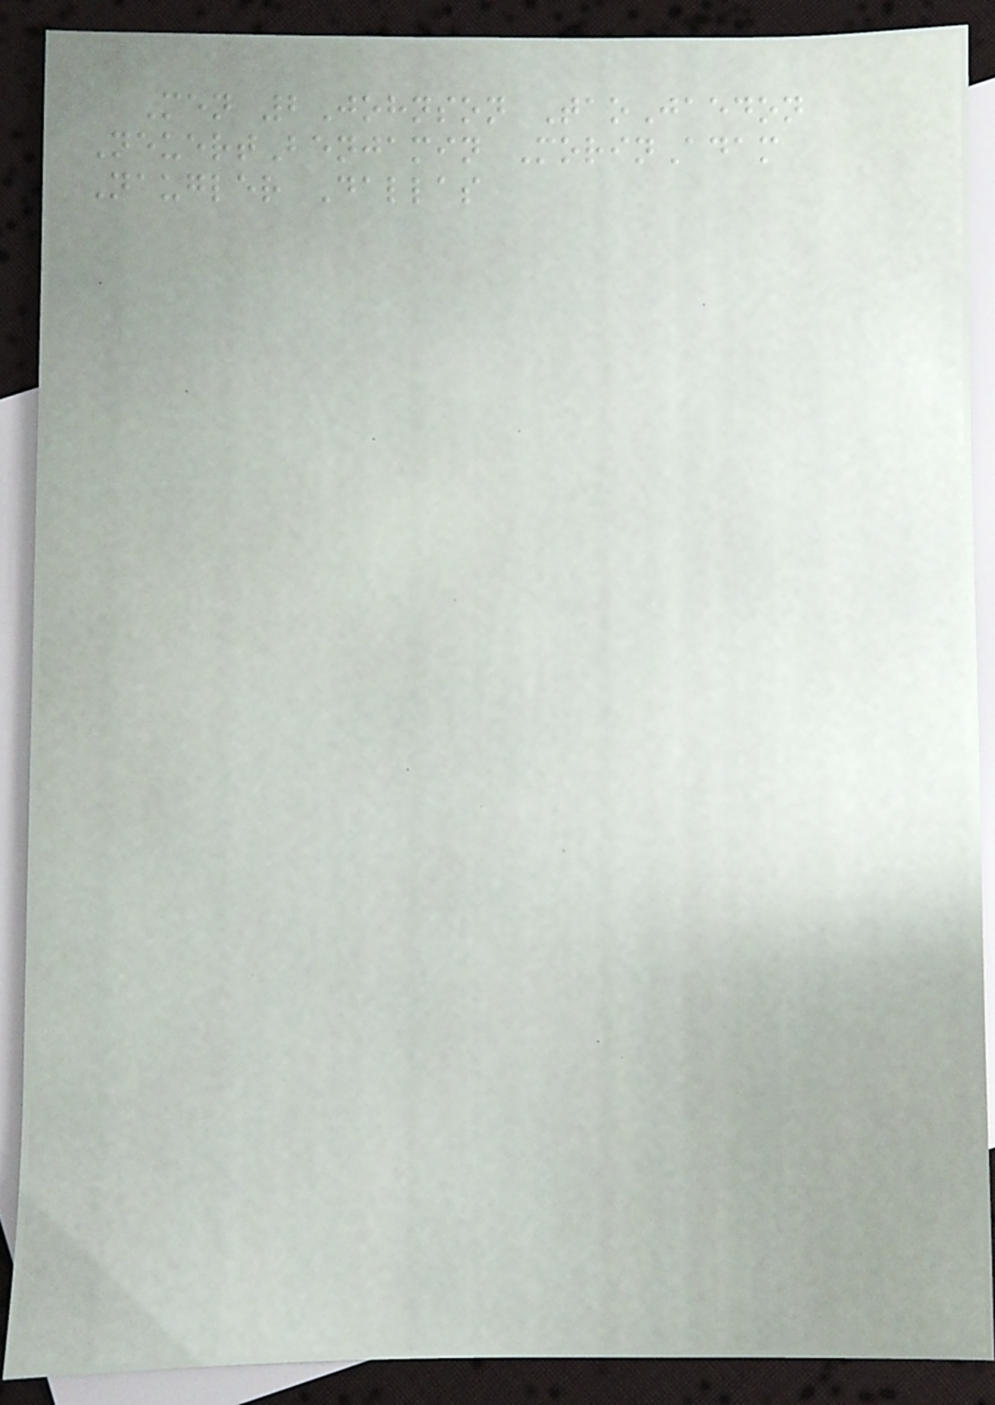Men 2Johnson TaoJaedon
NeuertBenjamin MorinAdam
Naugler Dallas
